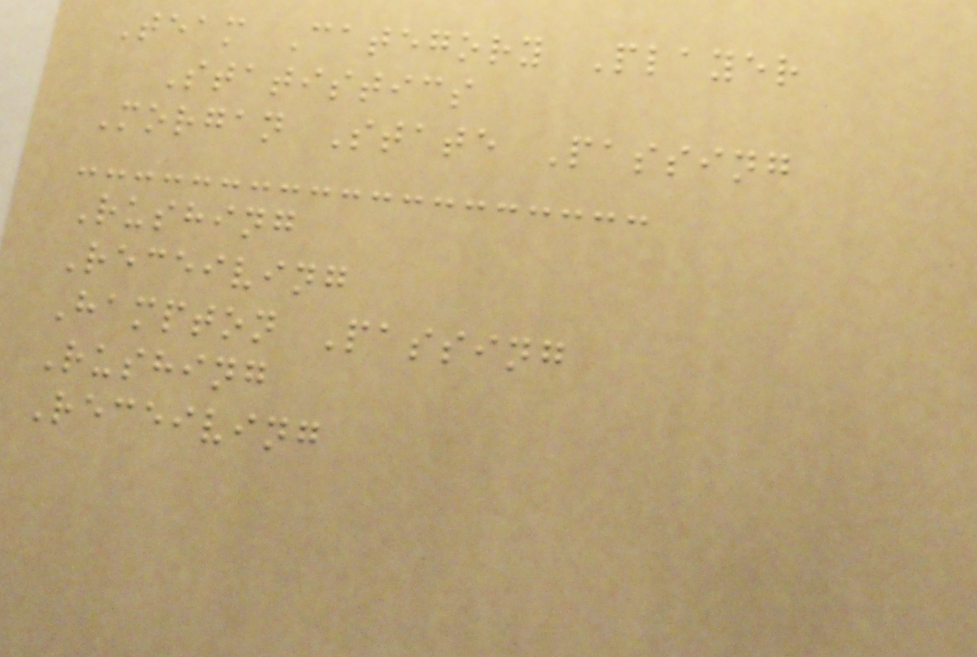Team Category Player
Statistics
Morgan State Passing
Rushing
Receiving
Hampton Passing
Rushing
Receiving
